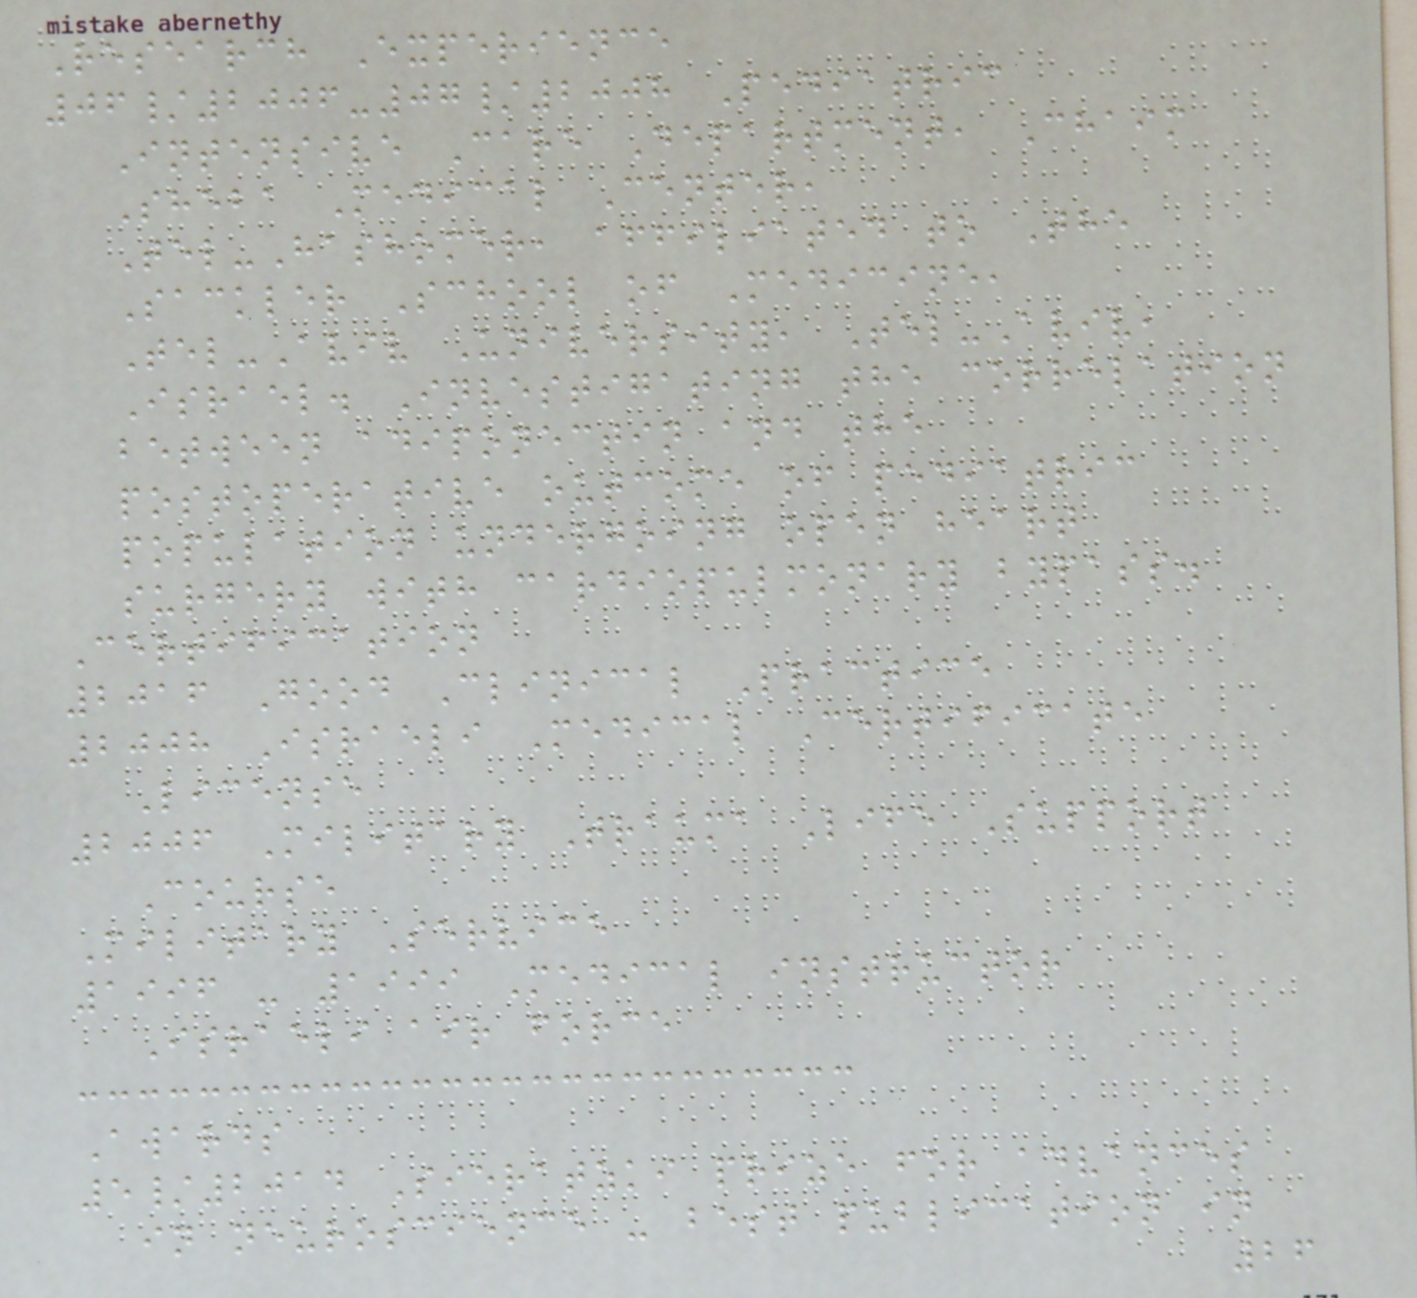Research Experience
06/2006-07/2008 Pediatric
Intensive Care Department, Chaim
Sheba Medical Center,
Tel-Hashomer, affiliated to The
Sackler School of Medicine,
Tel-Aviv University, Tel-Aviv,
Israel. Investigating the correlation
between adiponectin and the
postoperative outcome of pediatric
population undergoing open heart
surgery with cardiopulmonary bypass.
Certification
2016 Good Clinical Practice
2008 Israeli Medical Certificate
License
2006 Military Trauma Life Support
Course
Military Service
1996 - 1999 Medical instructor
Israeli air force
Awards
5/2014 Sieratzki prize for advances
in neuroscience - best publication in
26
